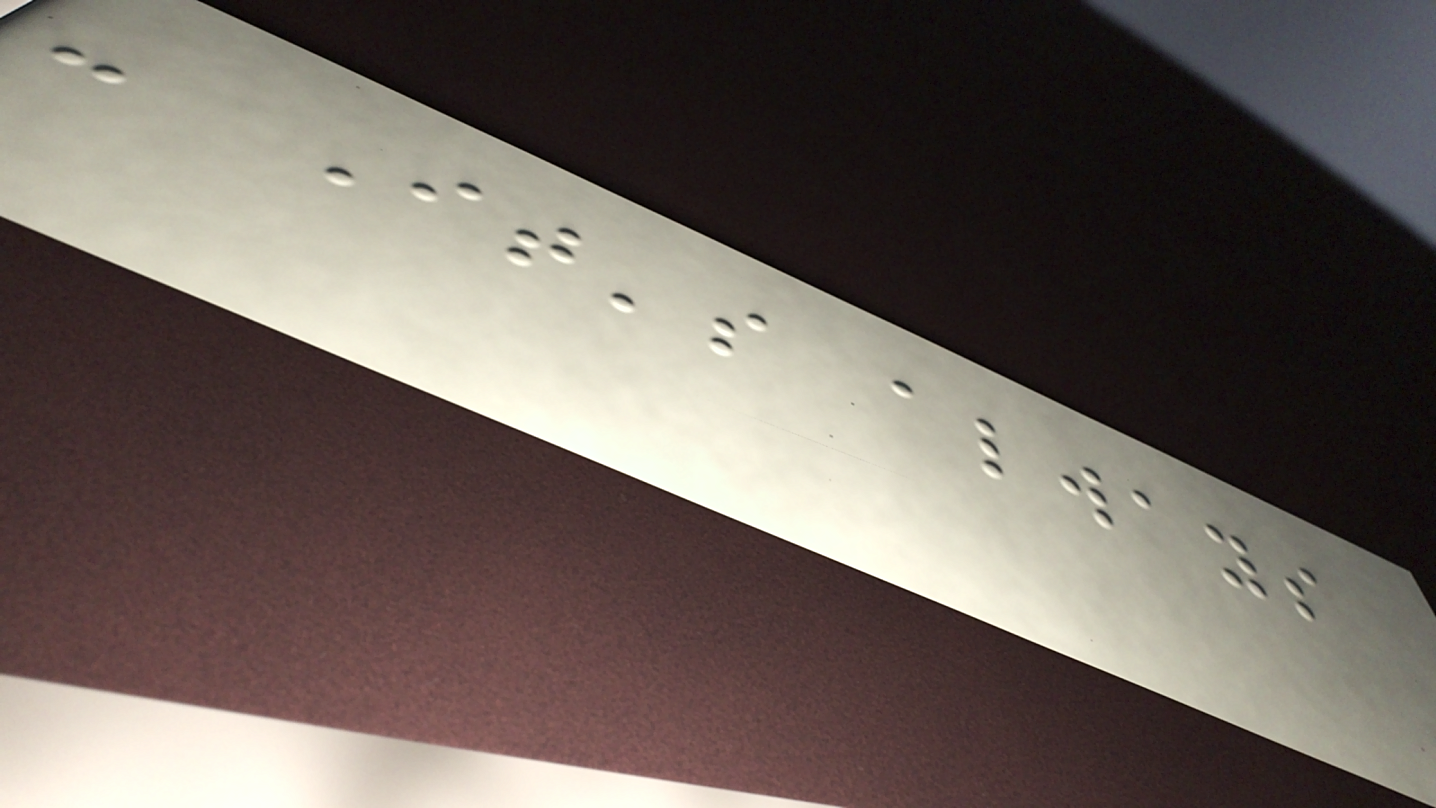- It's always
